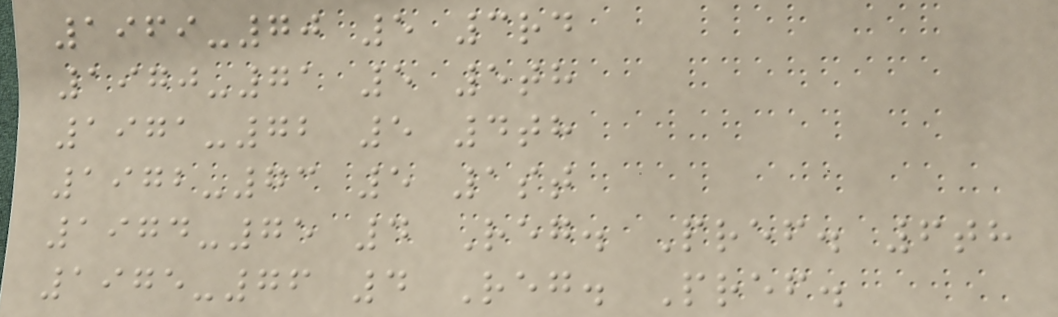1969-70 5 3rd
1970-71 5 5th
1971-72 5 4th
1972-73 5 1st
1974-75 4 Reg. Pref. 6th
1975-76 4 Reg. Pref.
